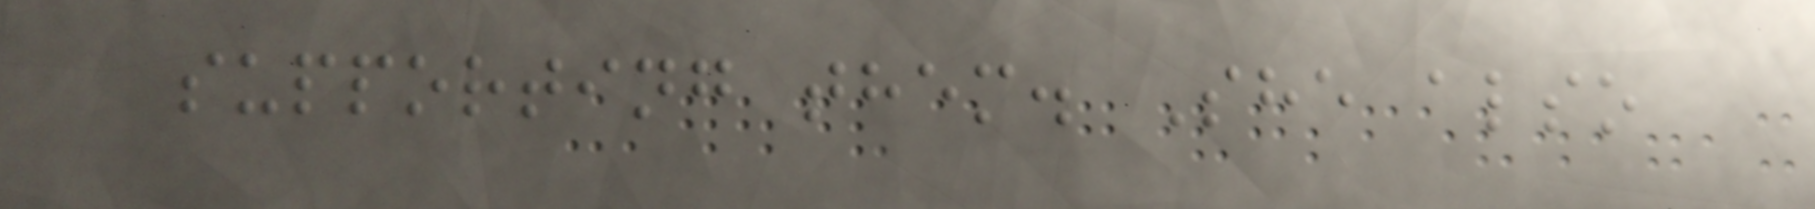supporting them. She also
